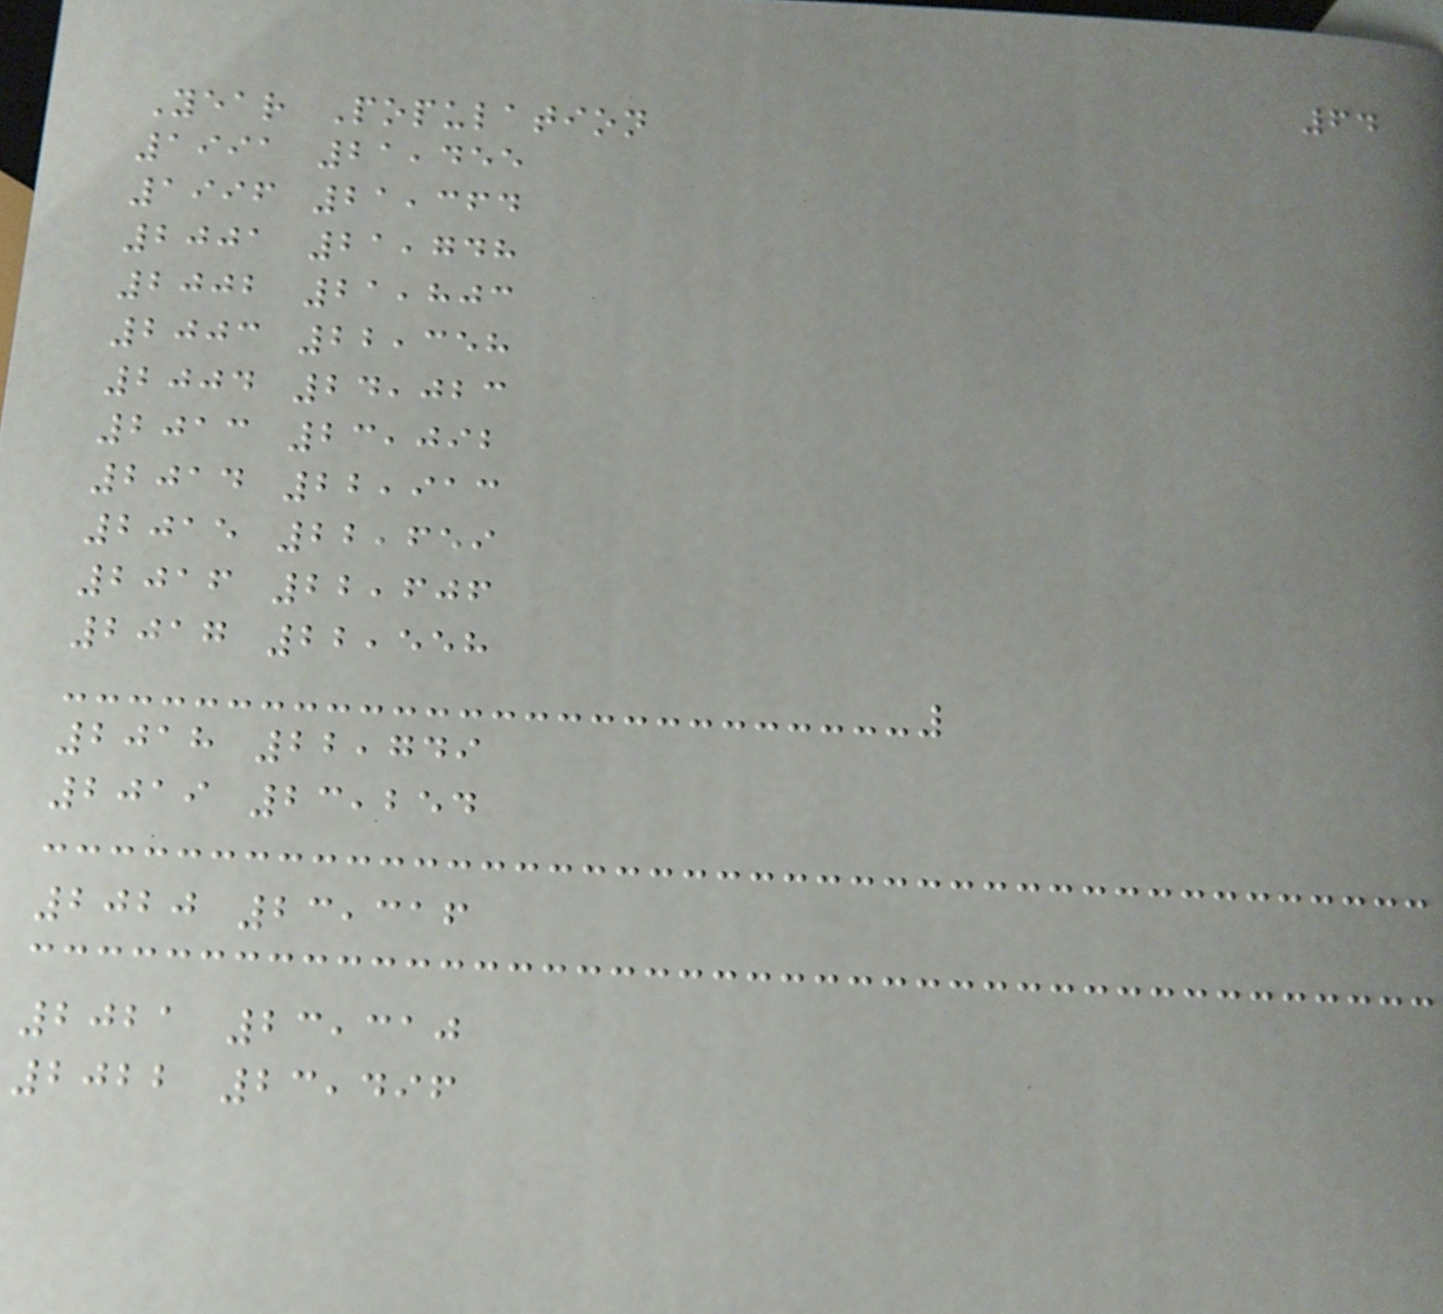64
Year Population
1991 21,455
1996 21,364
2001 21,748
2002 21,803
2003 22,358
2004 24,023
2013 23,092
2014 22,913
2015 22,659
2016 22,606
2017 22,558
2018 22,749
2019 23,254
2020 23,316
2021 23,310
2022 23,496
